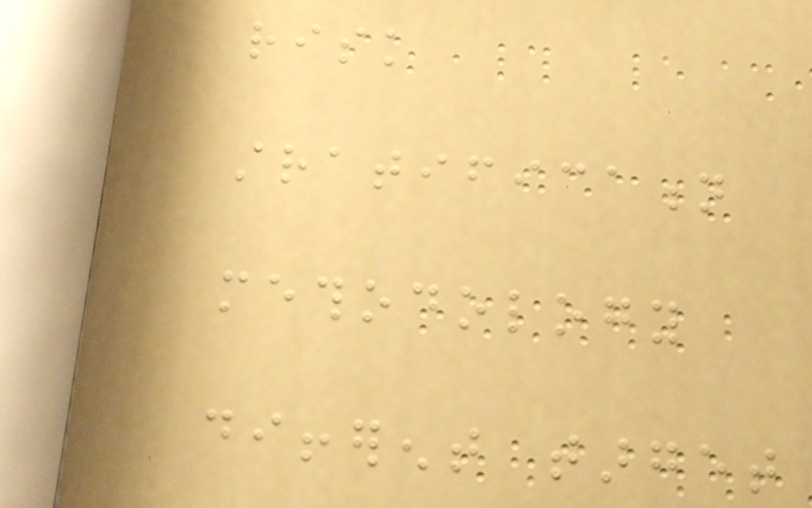risk
stratification
methodology
different target
